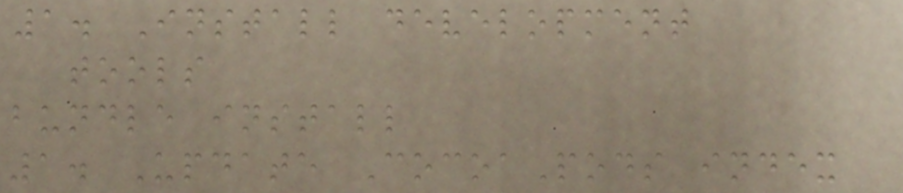1. Install development
tools
bundle install
1. Update CocoaPods index
